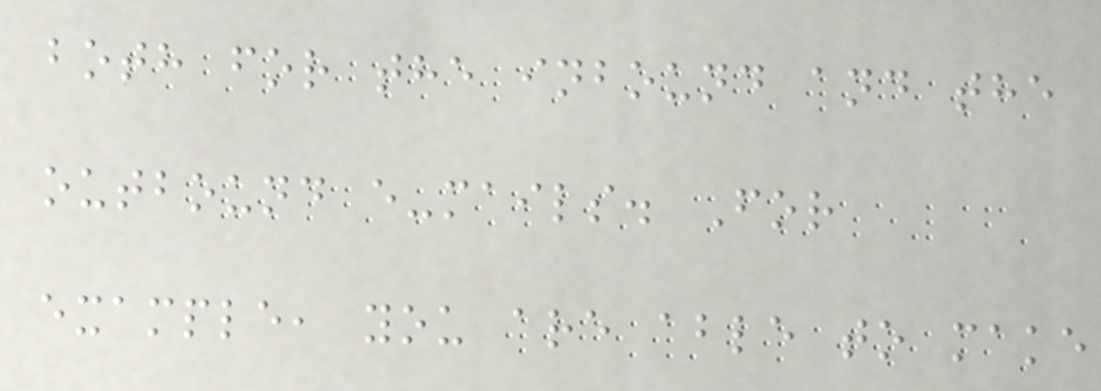both for the inbound and the
outbound e-mails. For
example, you are able to make
